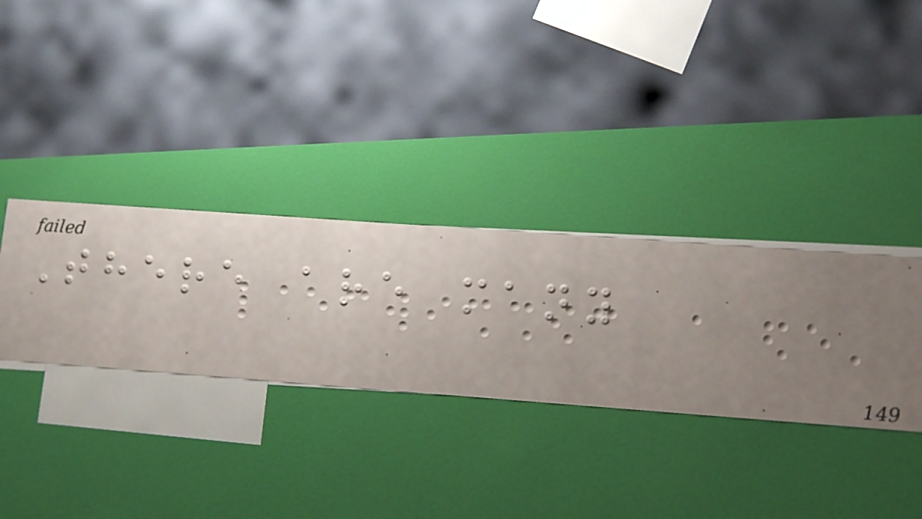There are many
